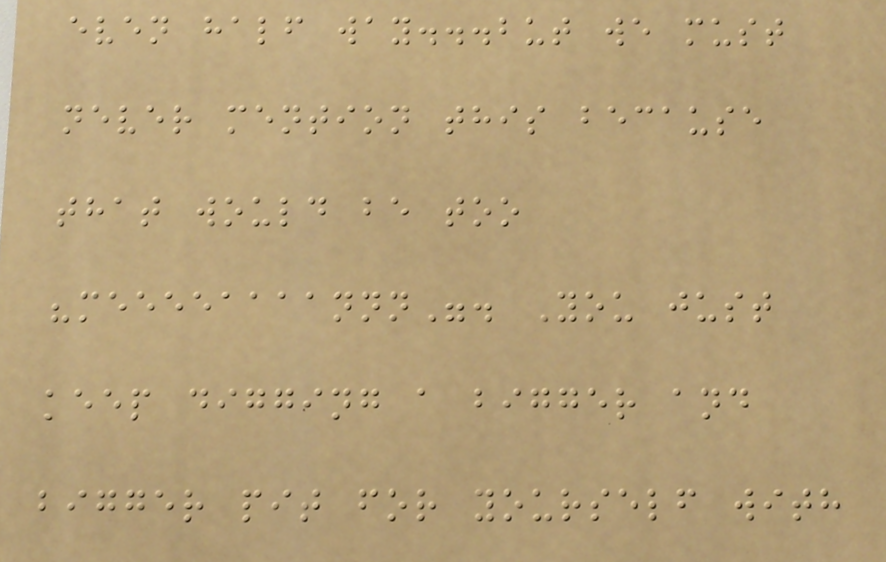even half way...but we must
never mention this because
that would be too
"meeeeaaaannn". You just
keep digging a bigger and
bigger pit for yourself with
